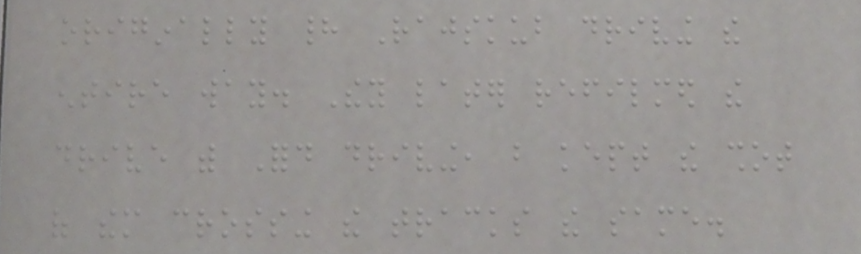originally had Rajskub driving the
entire way. They later refilmed the
drive with Ford driving, but kept the shot
of them crossing the tracks the same.
